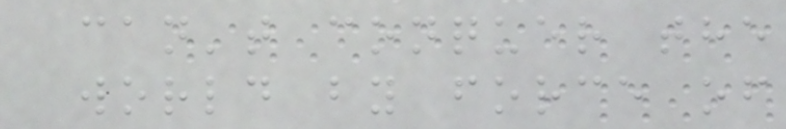can't conquer the
world by force of
